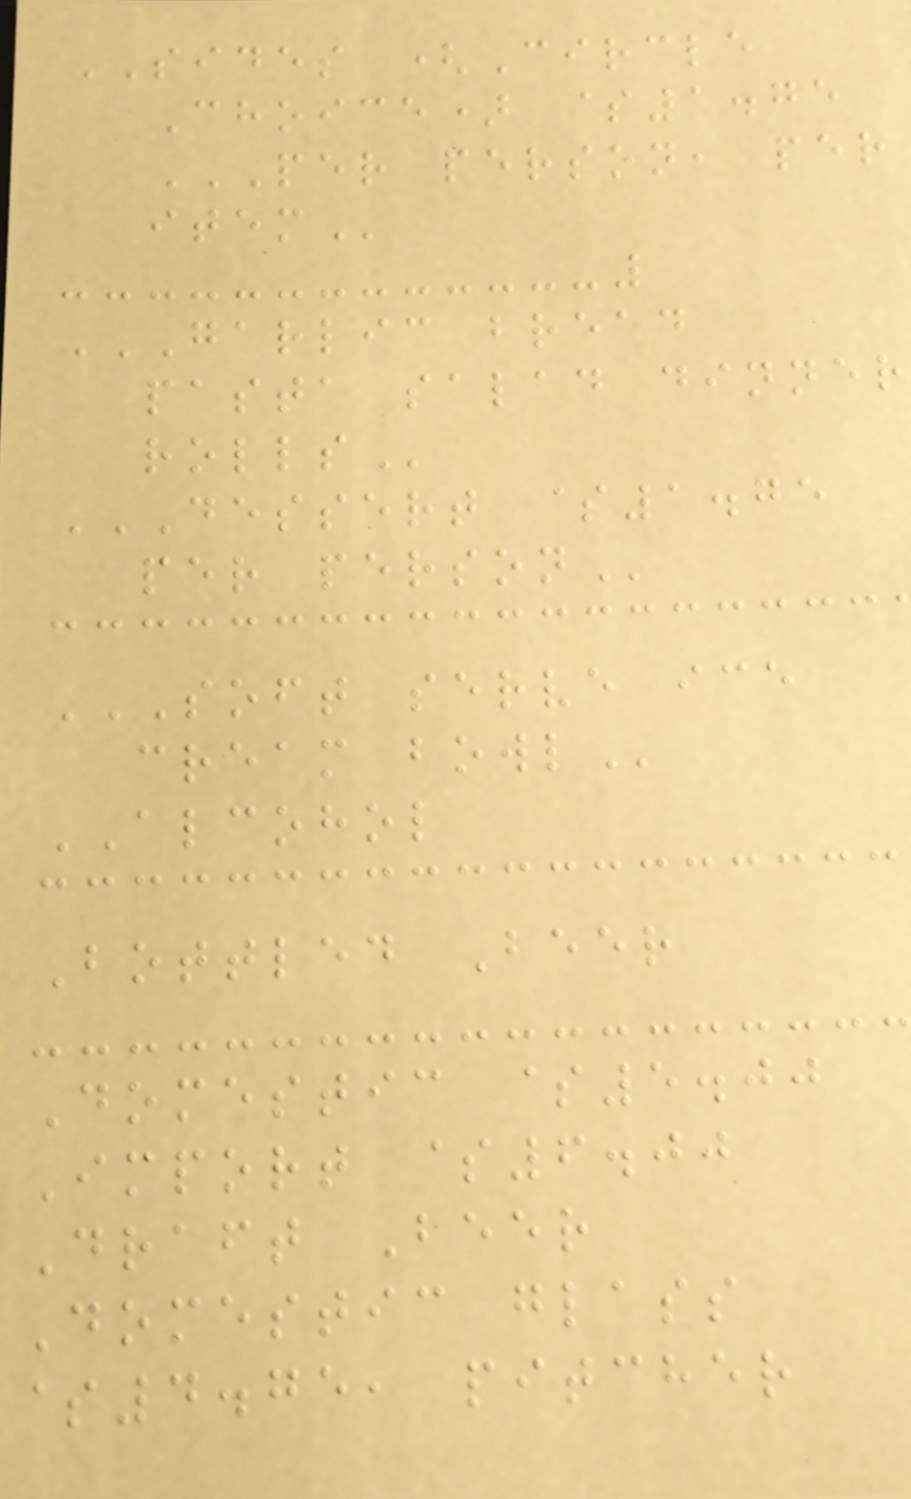SIDES (Circle
Choice) $1.75
PER PERSON, PER
ITEM
GARLIC BREAD
PASTA SALAD DINNER
ROLLS
DESSERT $1.75
PER PERSON
SOFT SERVE ICE
CREAM BOWL
ALCOHOL
Bottled Beer
Domestic $5.00
Import $6.00
Draft Beer
Domestic glass
$4.75, pitcher
